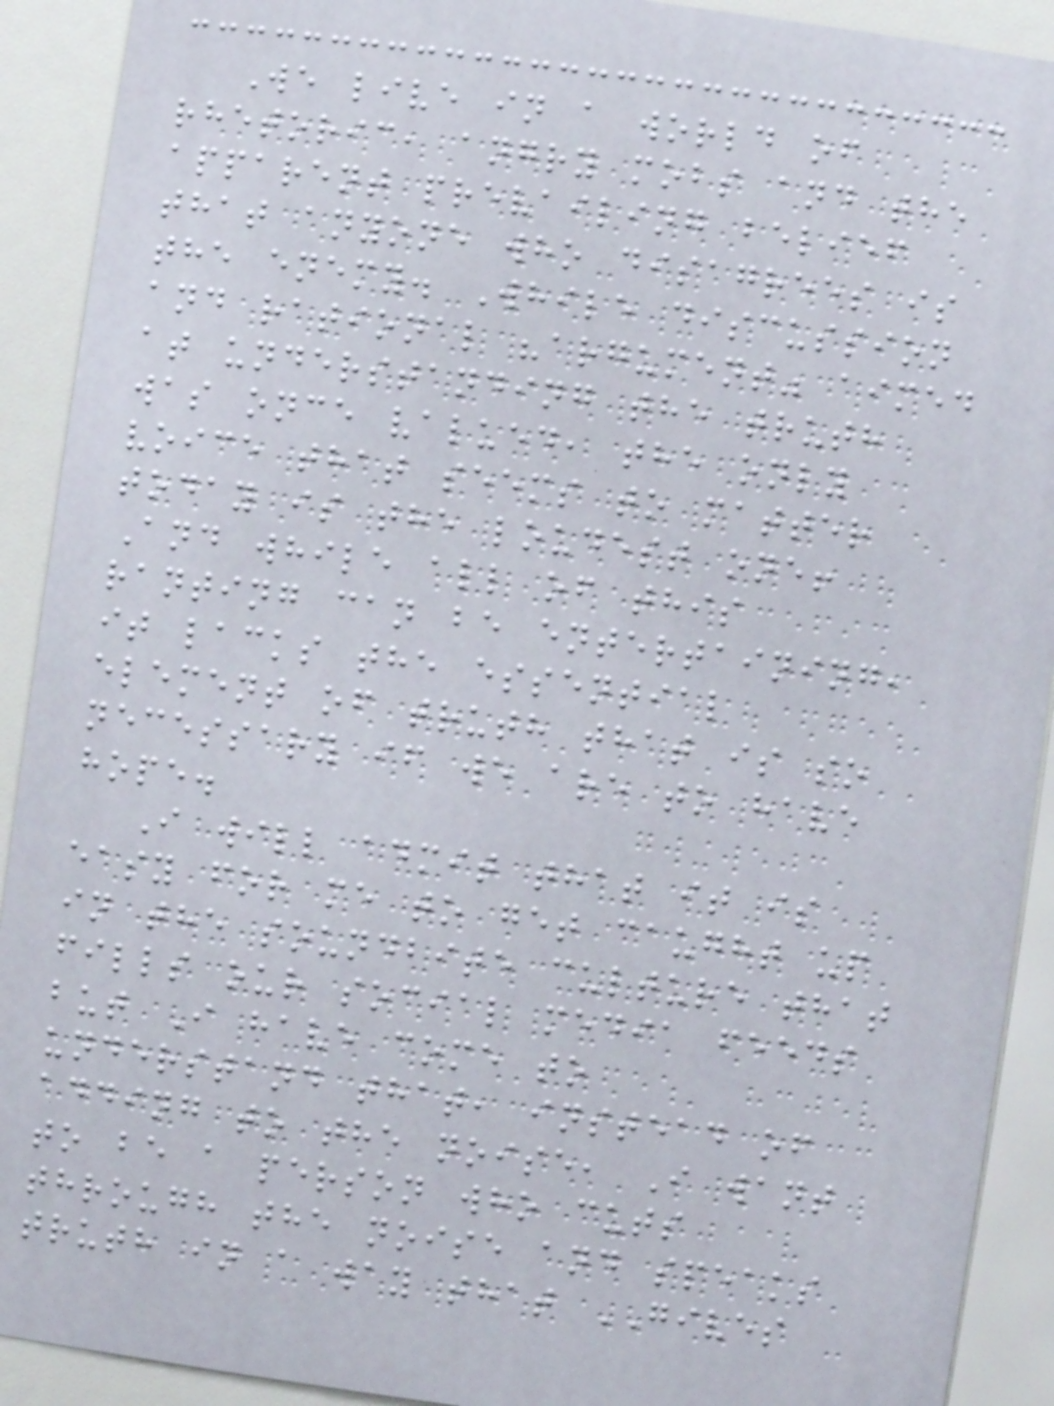We live in a world of
rhetoric, angry mobs and the
apparent prevailing belief
that anyone who disagrees is
the enemy. While discussion
and rational "argument" aimed
at understanding the truth
was once valued, the only
voice that seems to matter
today is the loudest one!
And while all of this
ranting can be entertaining,
it lacks the essential
element of truth that is so
necessary if we are to have
hope.
I will admit that it is
easy for me to get caught up
in the soundbite culture that
fills our social media feeds
but I have come to
understand that, instead of
adding to the noise, I want
to be a person who cuts
through the noise and speaks
truth in a way that GIVES
